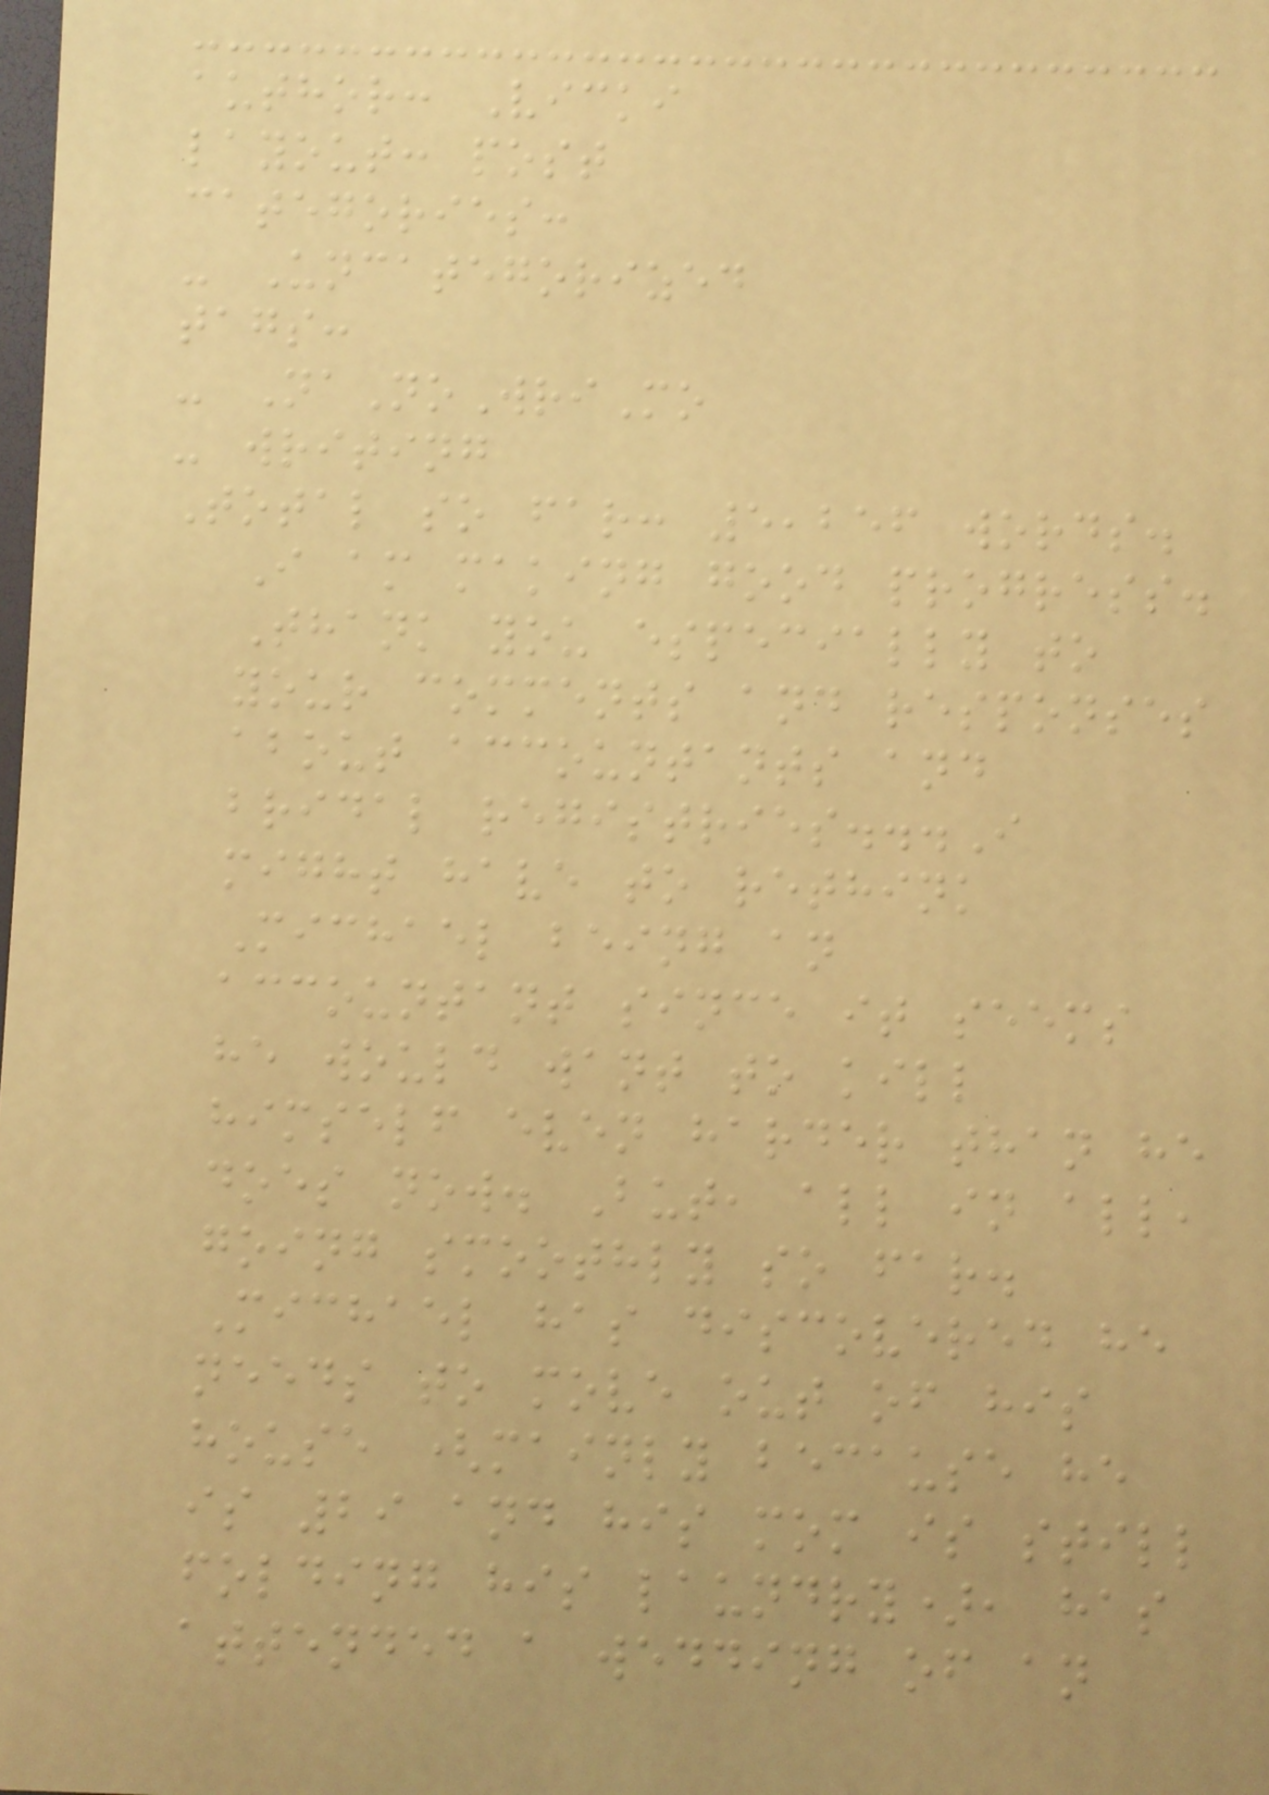author: Vicki
layout: post
categories:
- Uncategorized
tags:
- NaNoWriMo
- writing
Total so far: 5,256 words.
I am making good progress.
Thank you especially to
your comments and responses
about accountants and
bridal registries...I
might have to rethink
Michael being an
accountant since it seems
he would want to kill
himself even harder than he
does now. But, all in all,
going smoothly so far.
Michael has discovered he
needs to move out of his
house (mainly because he
is 29 and his mom is still
folding his laundry), has
attended a wedding of an
